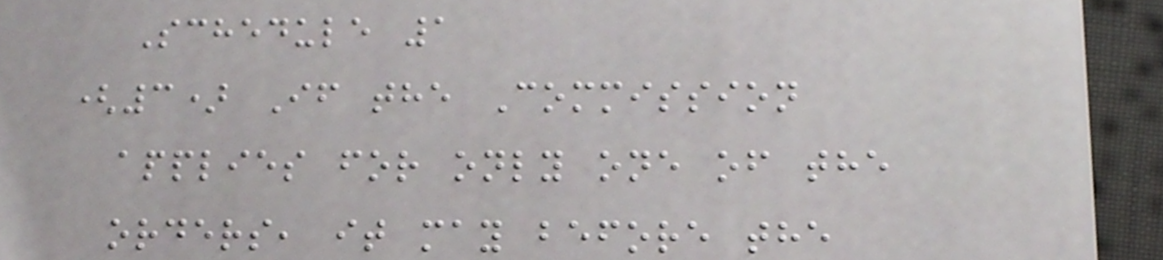Schedule 1
(3) If the Commission
applies for only one of the
orders, it may before the
